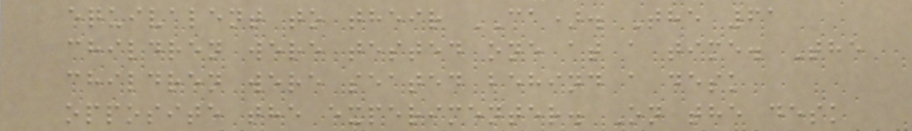equivalent to their CA). The 61
children were tested one at a time. The
children were seated behind a desk
opposite the experimenter. On the desk
